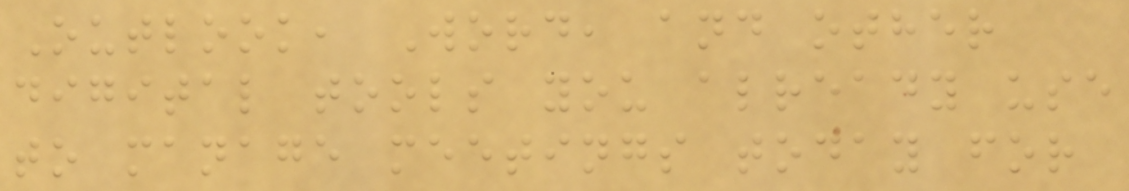Outlook, Word, and other
digital tools you already use
to manage meetings today for
